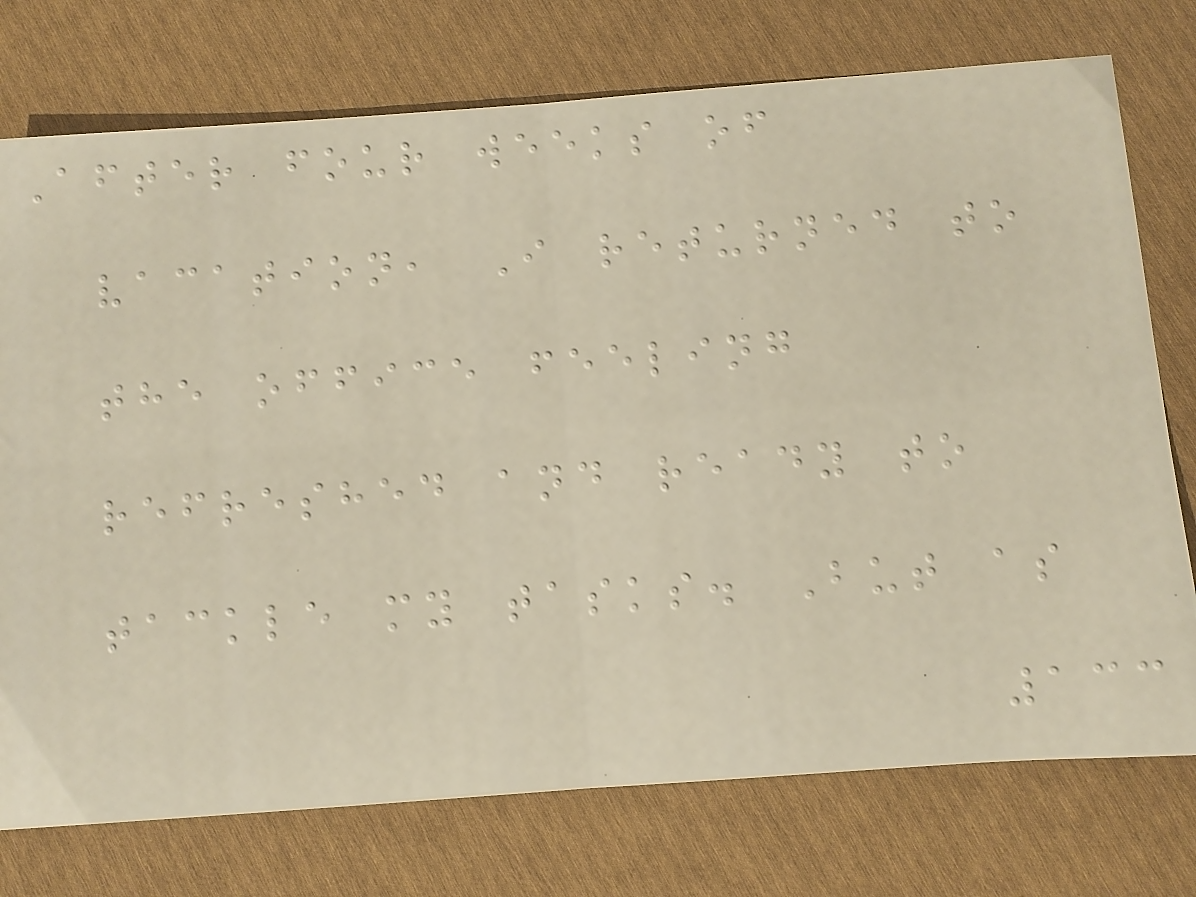After four weeks of
vacation, I returned to
the office feeling
refreshed and ready to
tackle my tasks. But as
133
